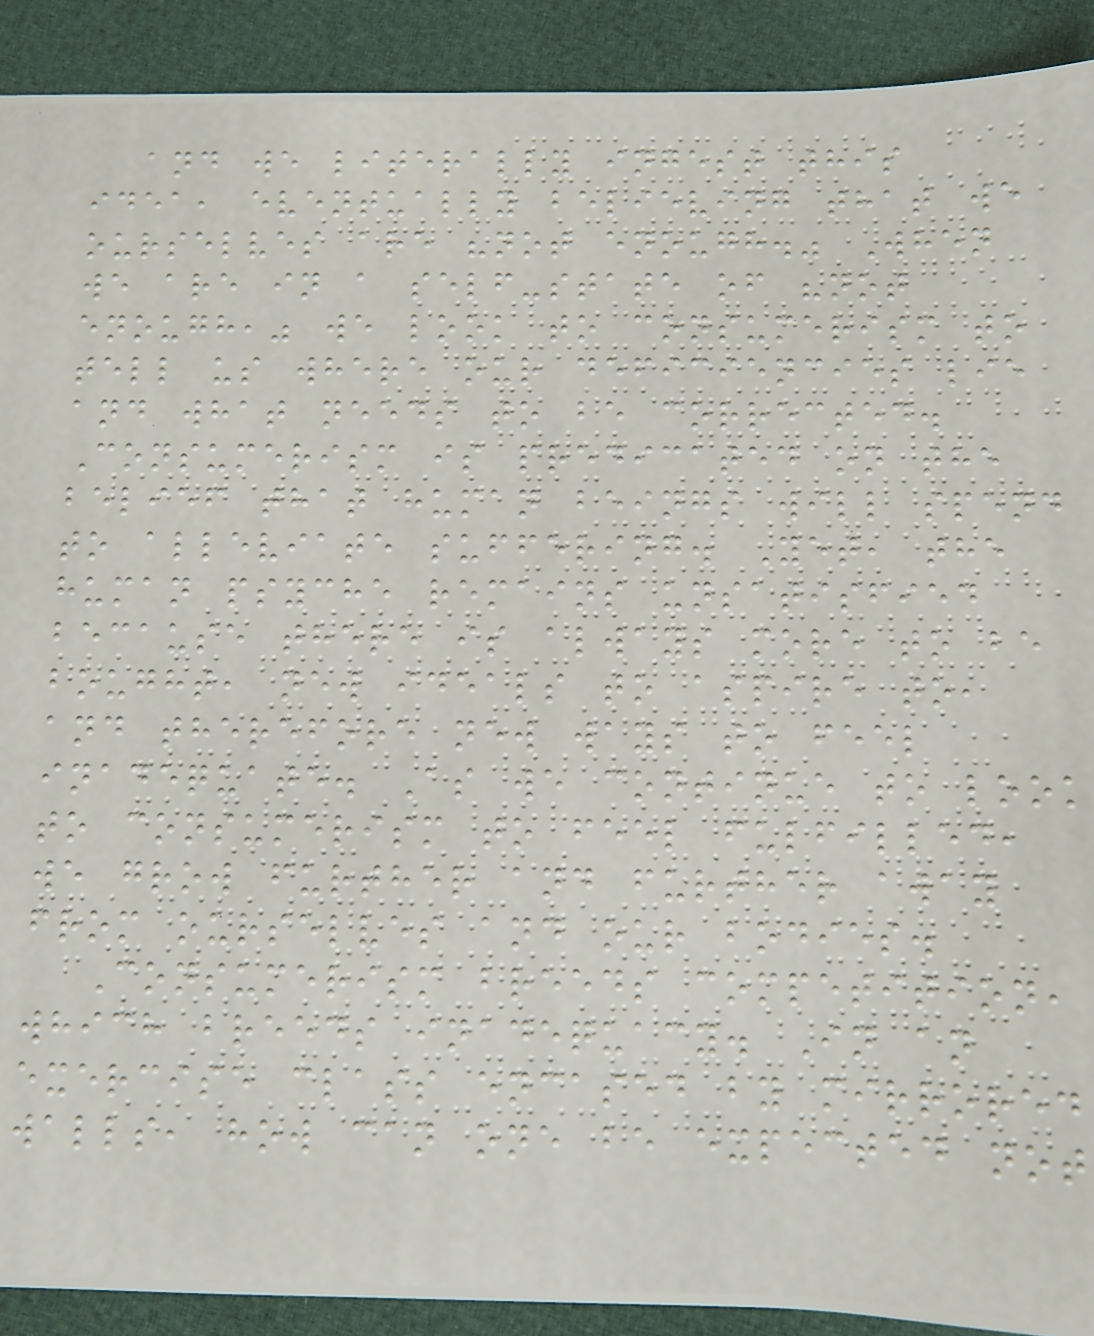and we literally ingest this
idea, eventually believing that we
ourselves are "not enough." When
we are in a self-state of "not
enough," we look to consumerism to
tell us where our deficiencies lie
and what needs to be corrected.
Consumerism is predicated on the
belief that human beings will spend
to alleviate suffering. Yet, the
human psyche remains unsatisfied
because there is always more to be
bought, new ideals to aspire to,
and therefore new ways to feel
inadequate. As we continue to look
to consumerism to feel fulfilled,
we grow further and further away
from ourselves and our bodies.
Consumerism breeds competition,
which breeds inadequacy. In an
exercise class encased by mirrored
walls, how can one be expected not
